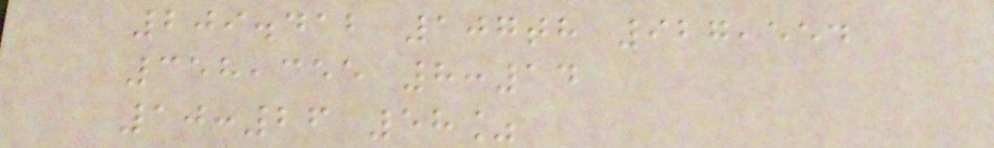209.412 107th 927,554
358,355 8:14
10:26 58%
